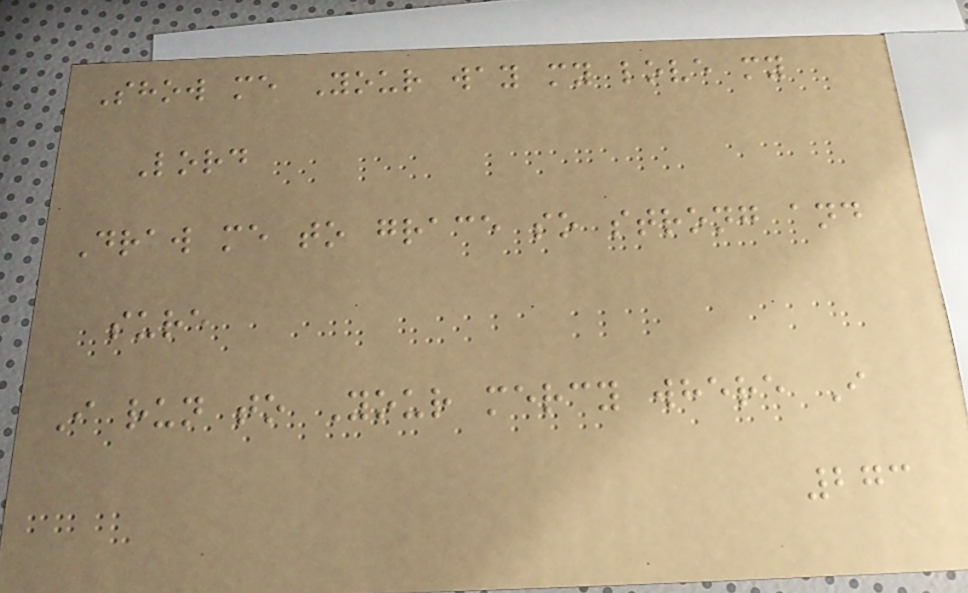Show me Your way my love my
Lord
Draw me to grace so strong and
sure
I run to Your mercy where I
273
